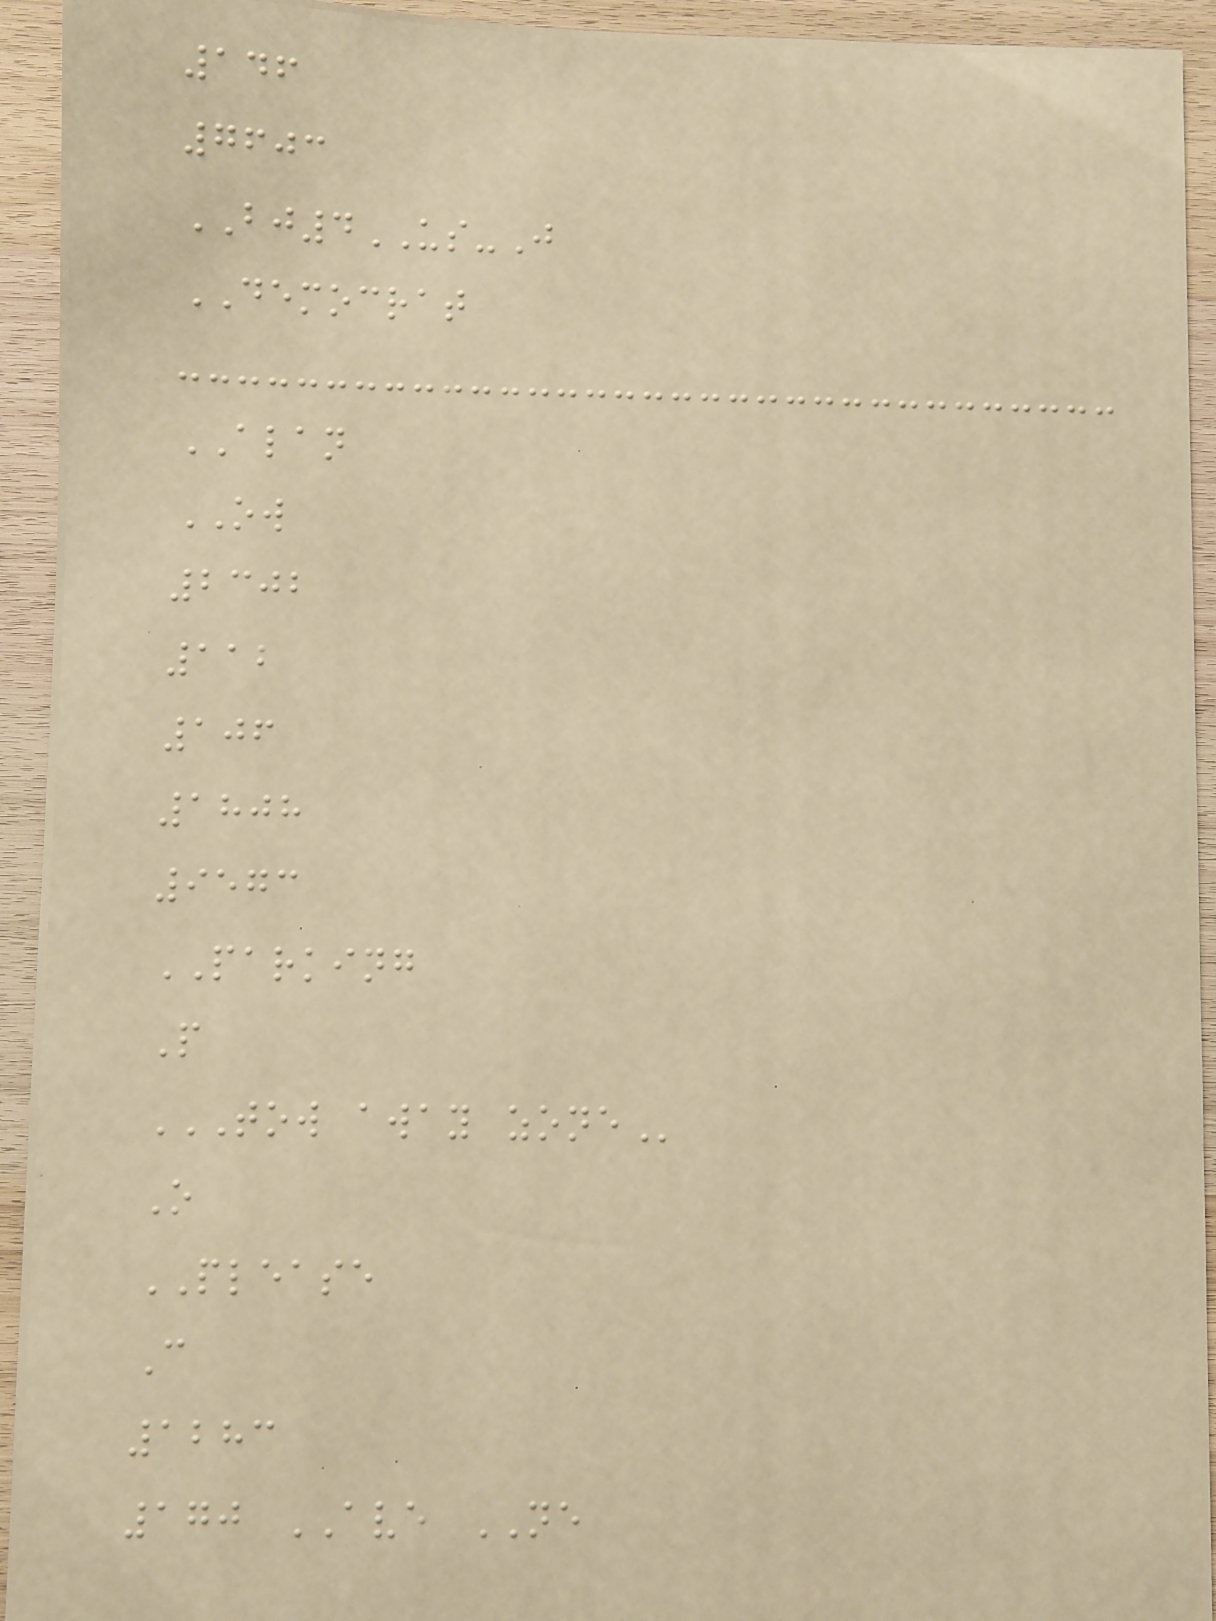146
7603
BJ4US-J
DEMOCRAT
ALAN
OW
2302
112
106
1808
9573
PARKING
P
TOW AWAY ZONE
O
PLEASE
C
1283
170 AVE NE
